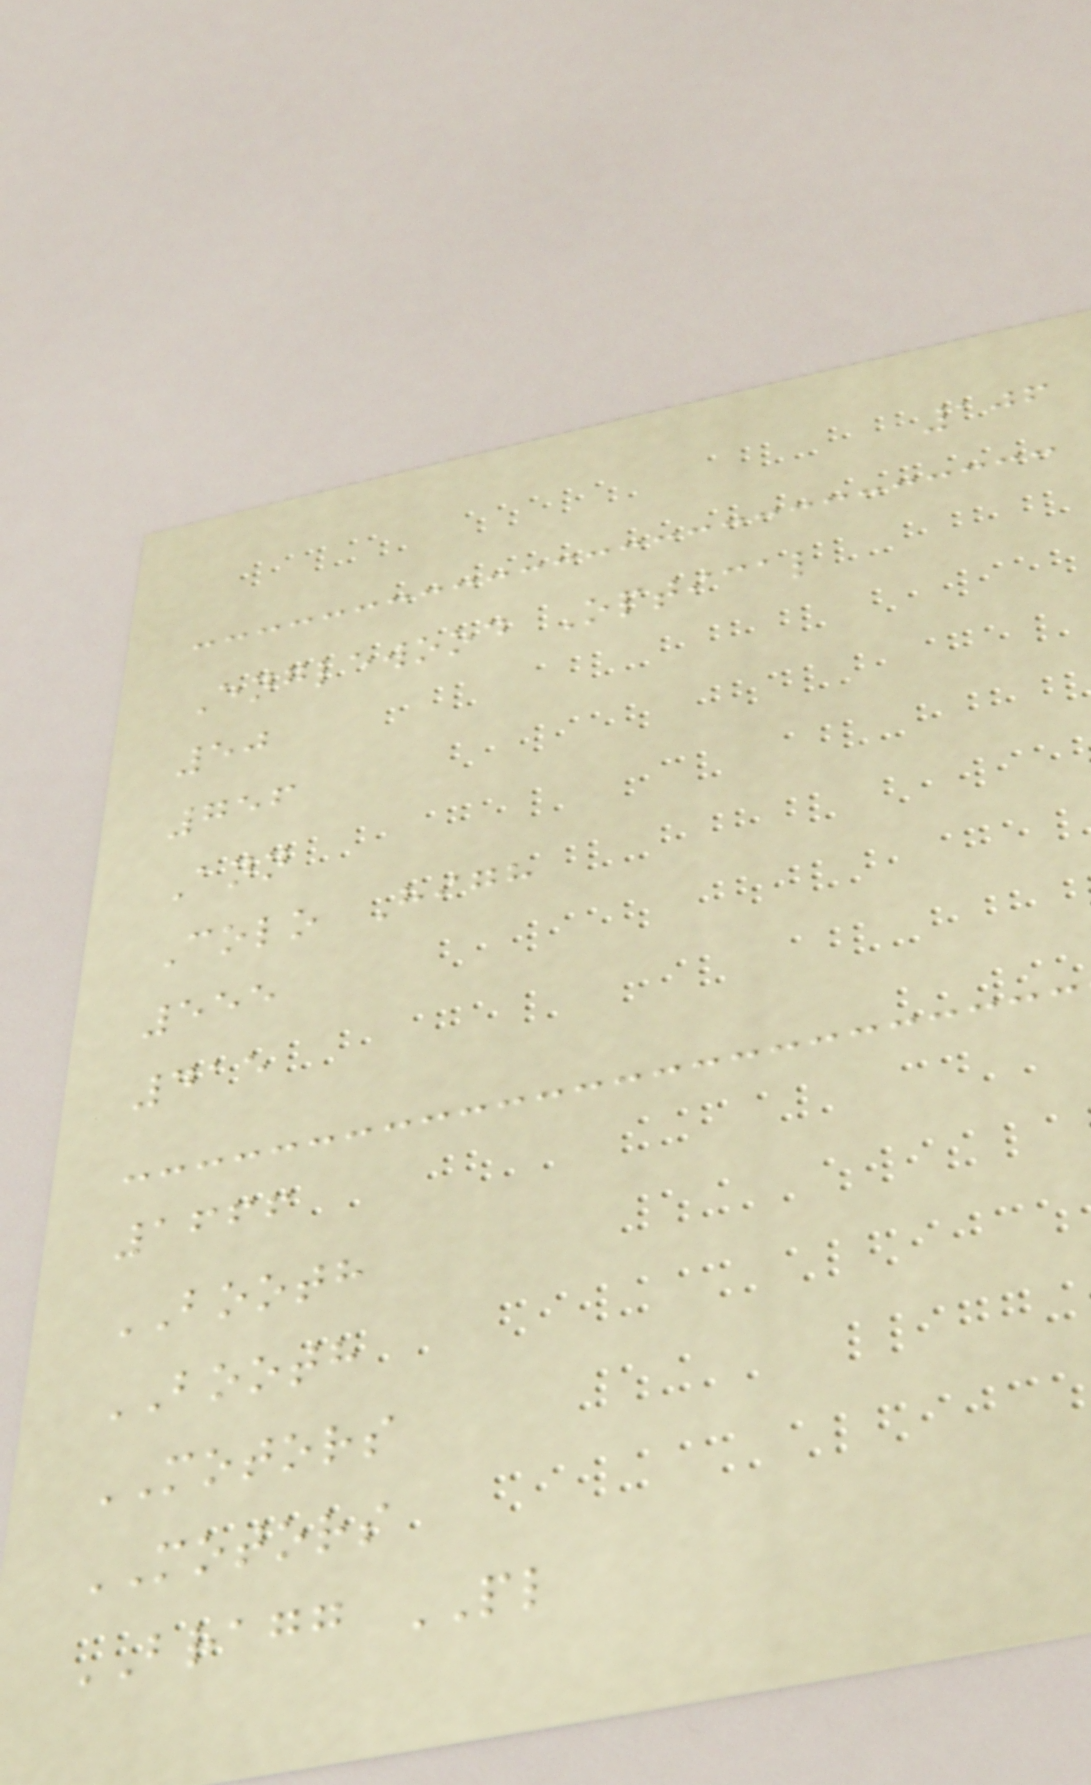106
Englewood Optical
50
756
Ann
Colo High
555
415
1666
BOOTH
BOOTH
MOTORS
MOTORS
BRAGG PL
